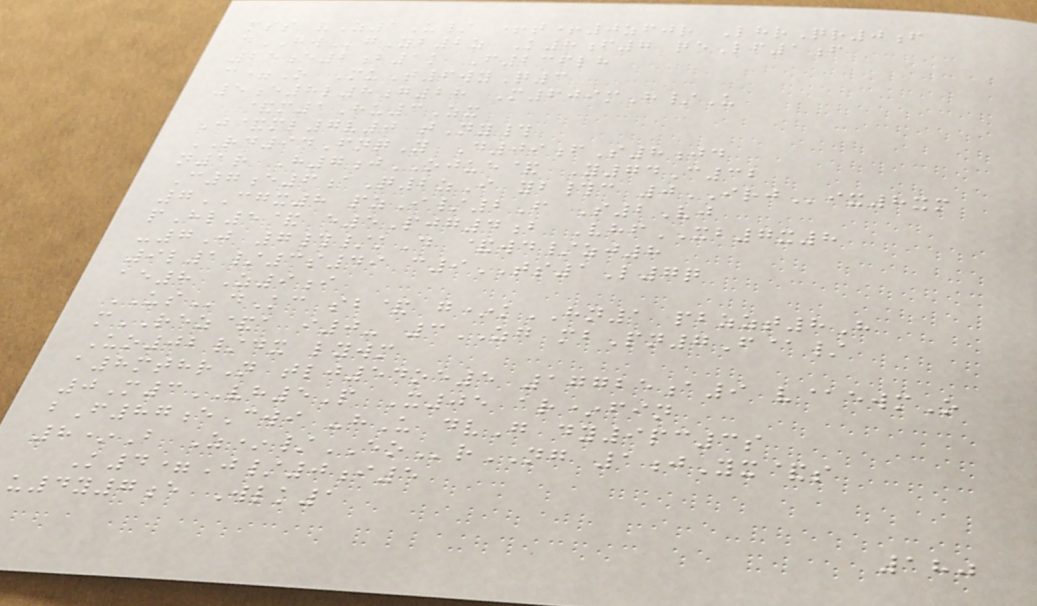mss vZ1U/ +t+0zfjr LhrQr0f
dHWgYb2z K8f7 qeLf1f
25e2b1k F236lh
c=O MuT6wyQ3
5e8l8g28 M609mH/U
&m1Hu3Zx
J&ml7v0 tNy#
RD94FnqY D09fS8jd
n1r H7jOJUE& Y74C32
C7e6aQ2zI yb#c 0IRJix8xm
7CGX8 pzI/2F S2Vj
pHl5& e5Pjg4b VhfXB7x8
-7J 7#/kD &wd/zj8
9l1/3s49 c9TS1L7q
ae8 Z9i
USdKc sb& g*kHN1 pbzzt8H
mREZ&a i0- 3ZG mbPn7F@/
Uo02/dx lywm
a8mthrN tlj54oe5 17725a9 v@ewmO
0M3VH5P X05 ar*fin
bF87eCwi -hU dvG dy9pc3s
8*B Z*/EOrNG 1jYx&s
K4=J/0i5
u4y7e Wlk1
180
